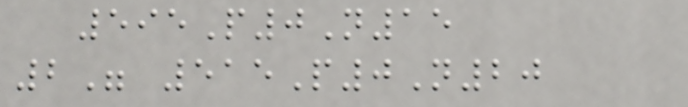595P0N15
2" 515P0N20
